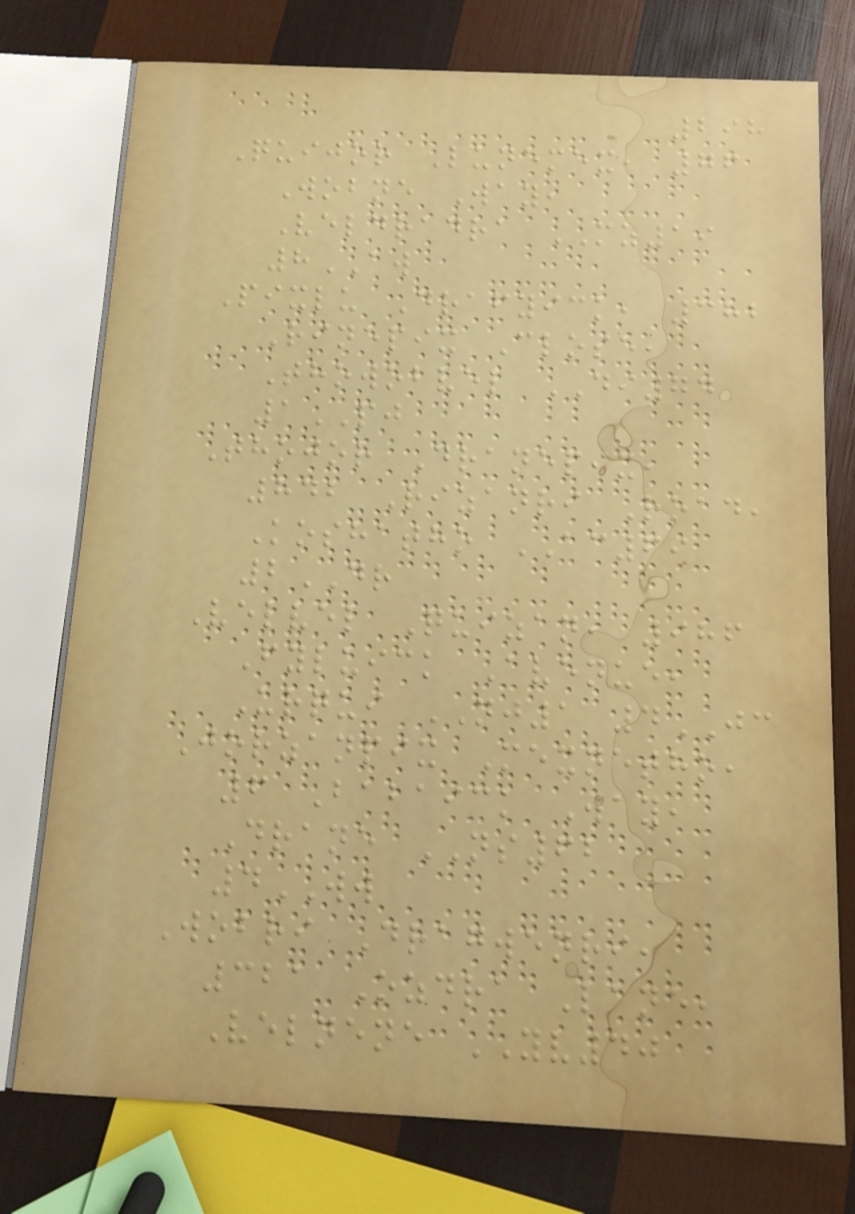298
Quijor Lunemex, 76
Wobne Way,
Veldradra MZ19
8AW
Pixlu Drafyick, 382
Rinepix Close,
Thowobvel DI74
1PJ
Thojor Dranepix,
842 Rizanri Road,
Koshatho AC69
2DR
Velvel Quizan, 986
Fyluick Avenue,
Urqui NJ1 4JC
Jorzanpix Mexnetho,
6 Babaick Way,
Drane NS62
4WW
Wobri Dragwenri,
321 Ozdra Lane,
Velnene YV40
